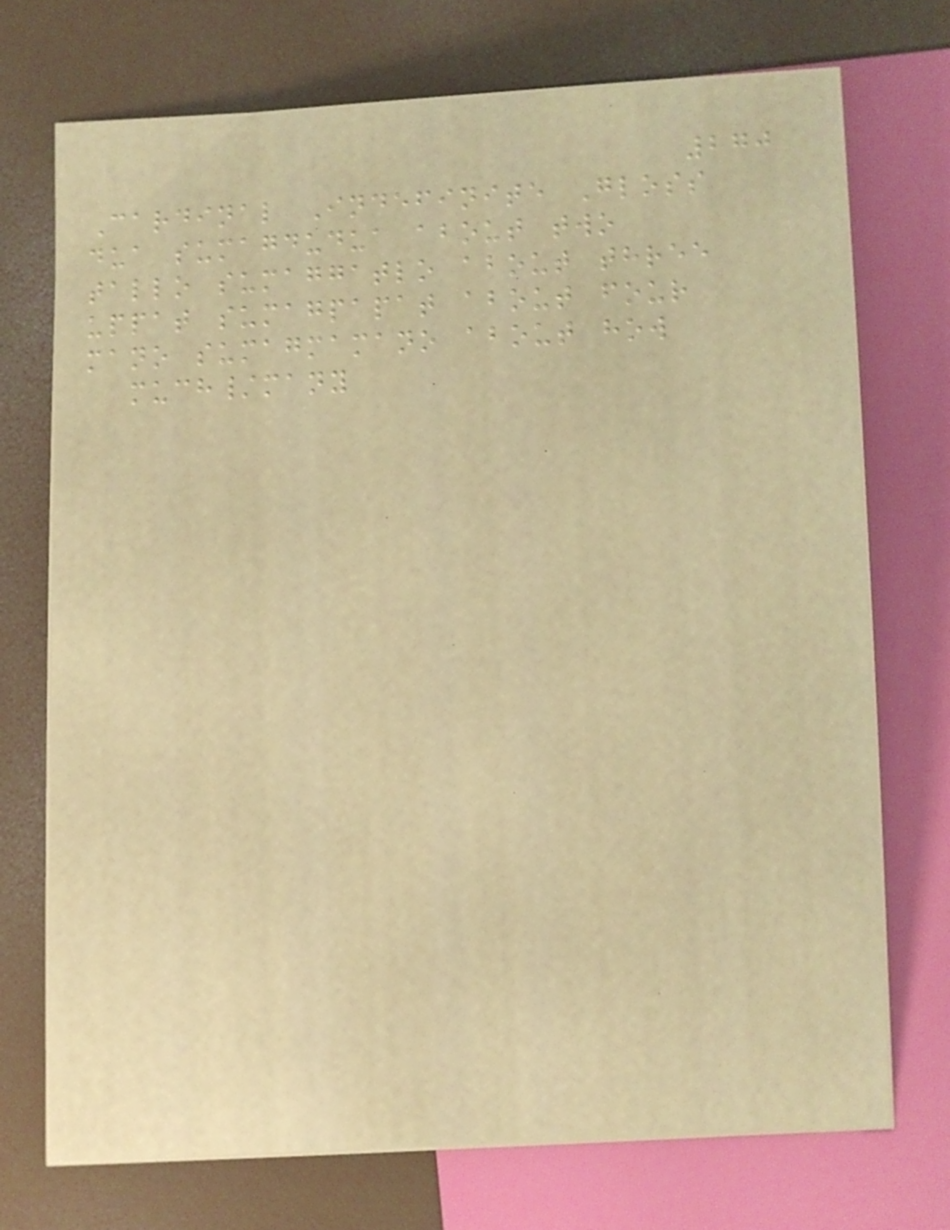270
Cardinal Indefinite Gloss
dua sumagdudua about two
tallo sumaggatlo about three
uppat sumagpapat about four
mano sumagmamano about how
much/many
